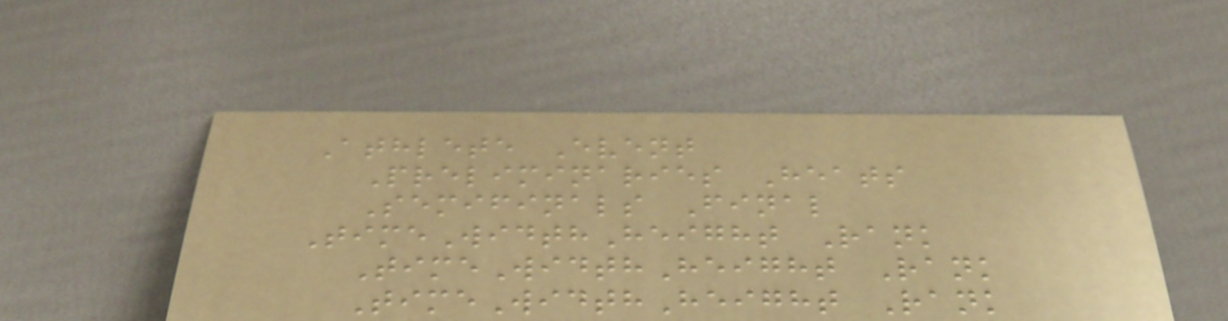Athlete Event
Preliminaries Heats
Semifinals Final
TimeWidthHeight Rank
TimeWidthHeight Rank
TimeWidthHeight Rank
